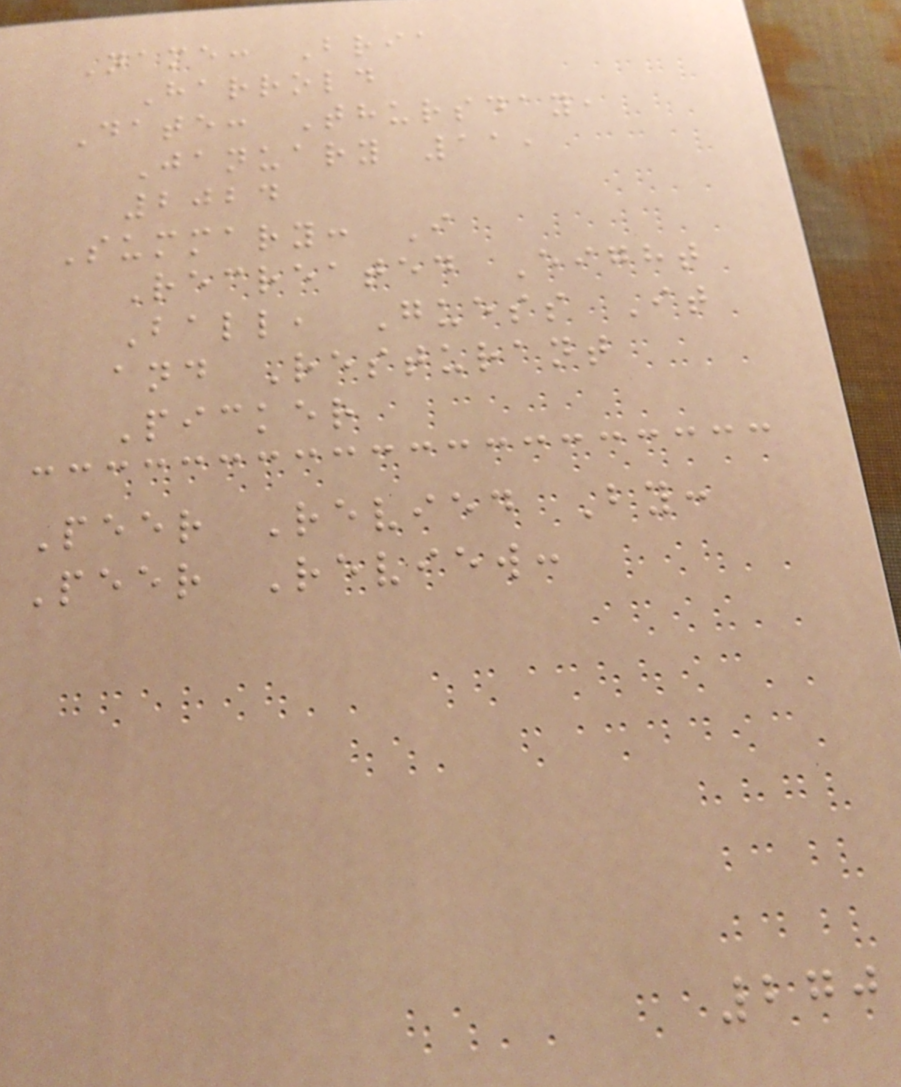Name: Bria
Harrold
Date: Thursday,
January 11,
2024
Summary: I
Recreated Eight
Ball, Guess It
and Resturant
Picker
Peer Revied By:
Peer Review:
270
